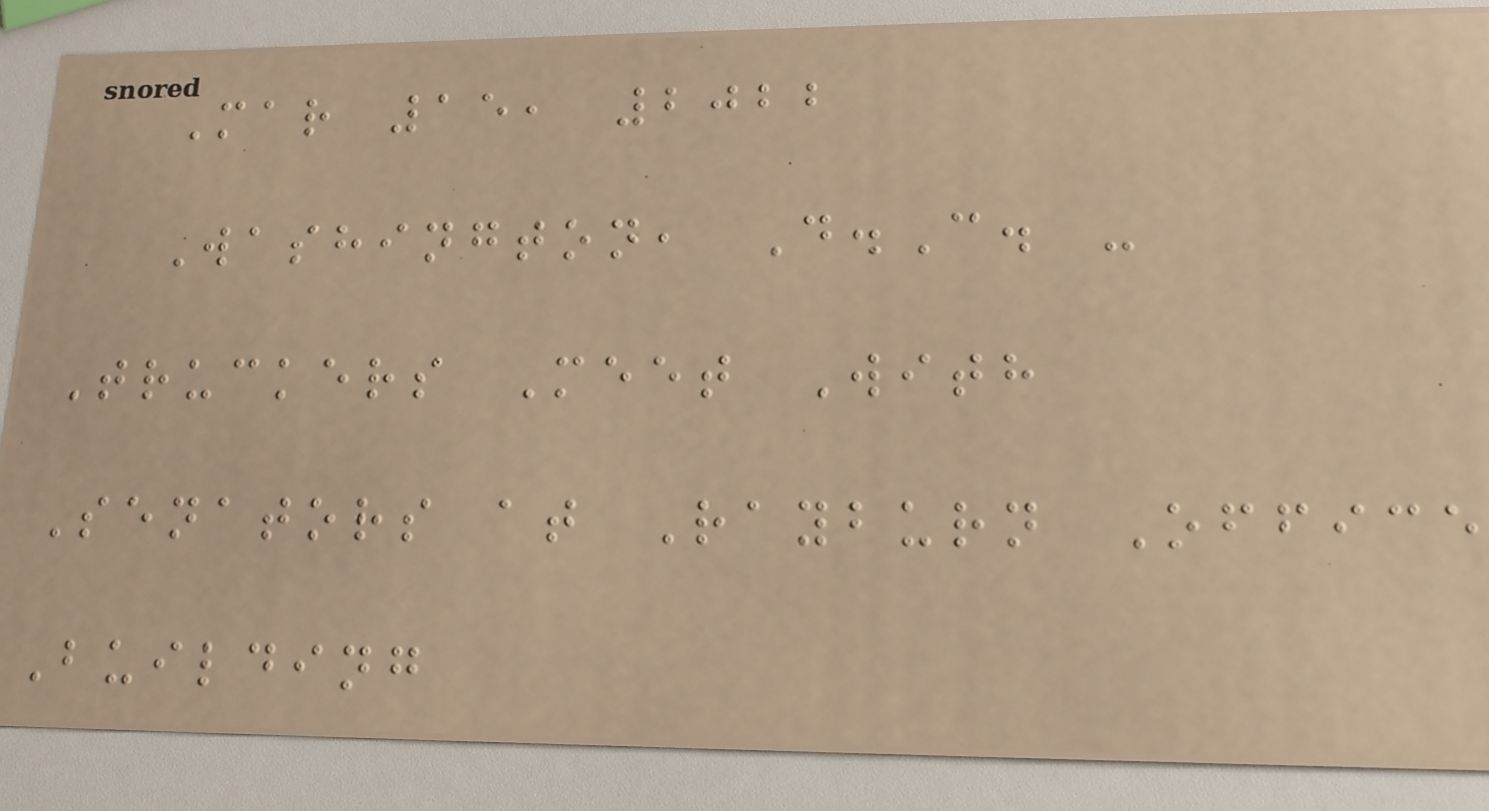Mar 15, 2022
Washington, D.C. -
Truckers Meet With
Senators at Rayburn Office
Building
